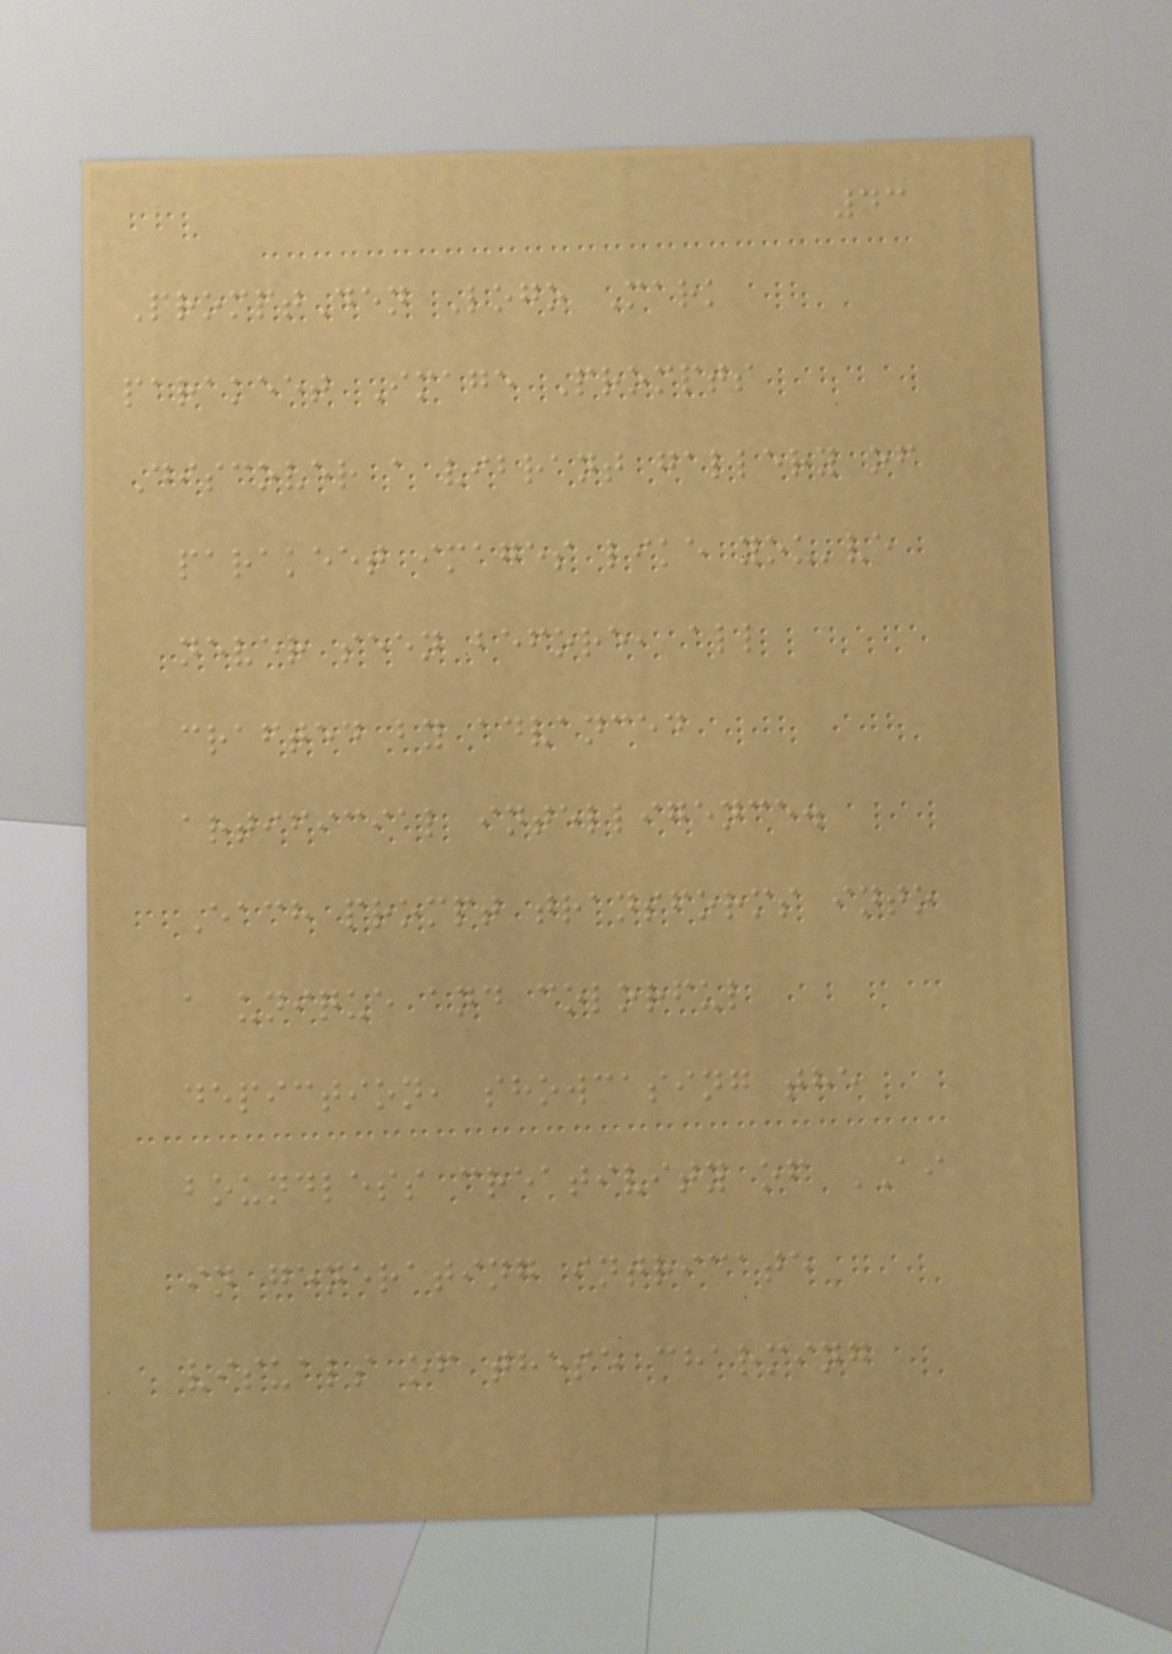43
PromptDen Logo Mark
parakeet Image Prompts
Discover a vibrant gallery of
parakeet images like you've
never seen before, all
crafted by advanced
artificial intelligence.
Each prompt transforms into
a unique and colorful
depiction, showcasing the
boundless creativity of AI
in generating intricate
visuals of these charming
